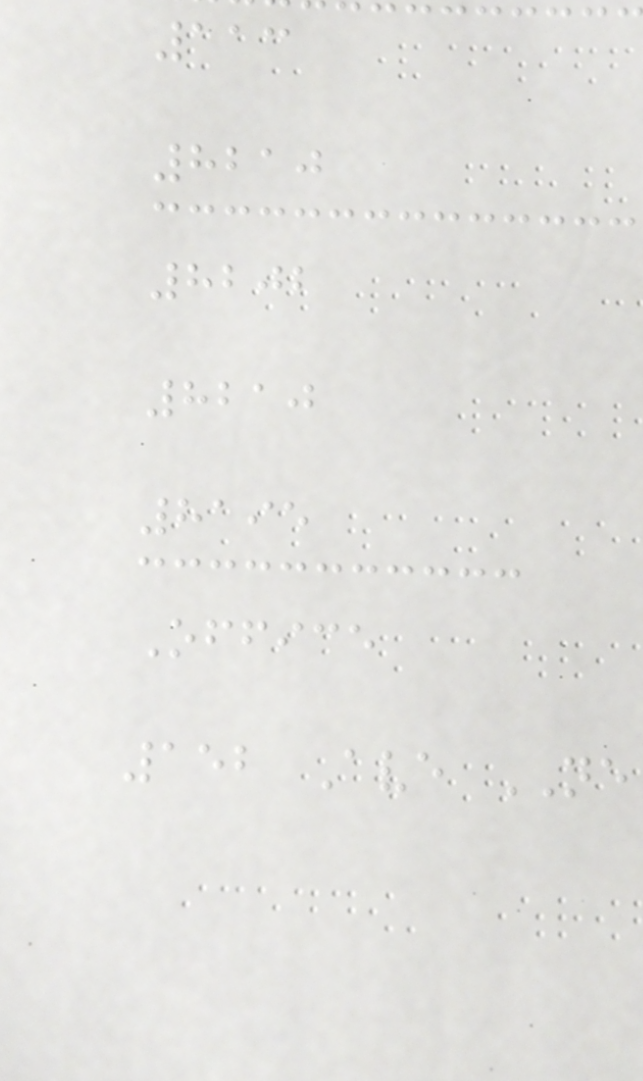113
8210
8202
8210
8195
Office
152 Ave NE
